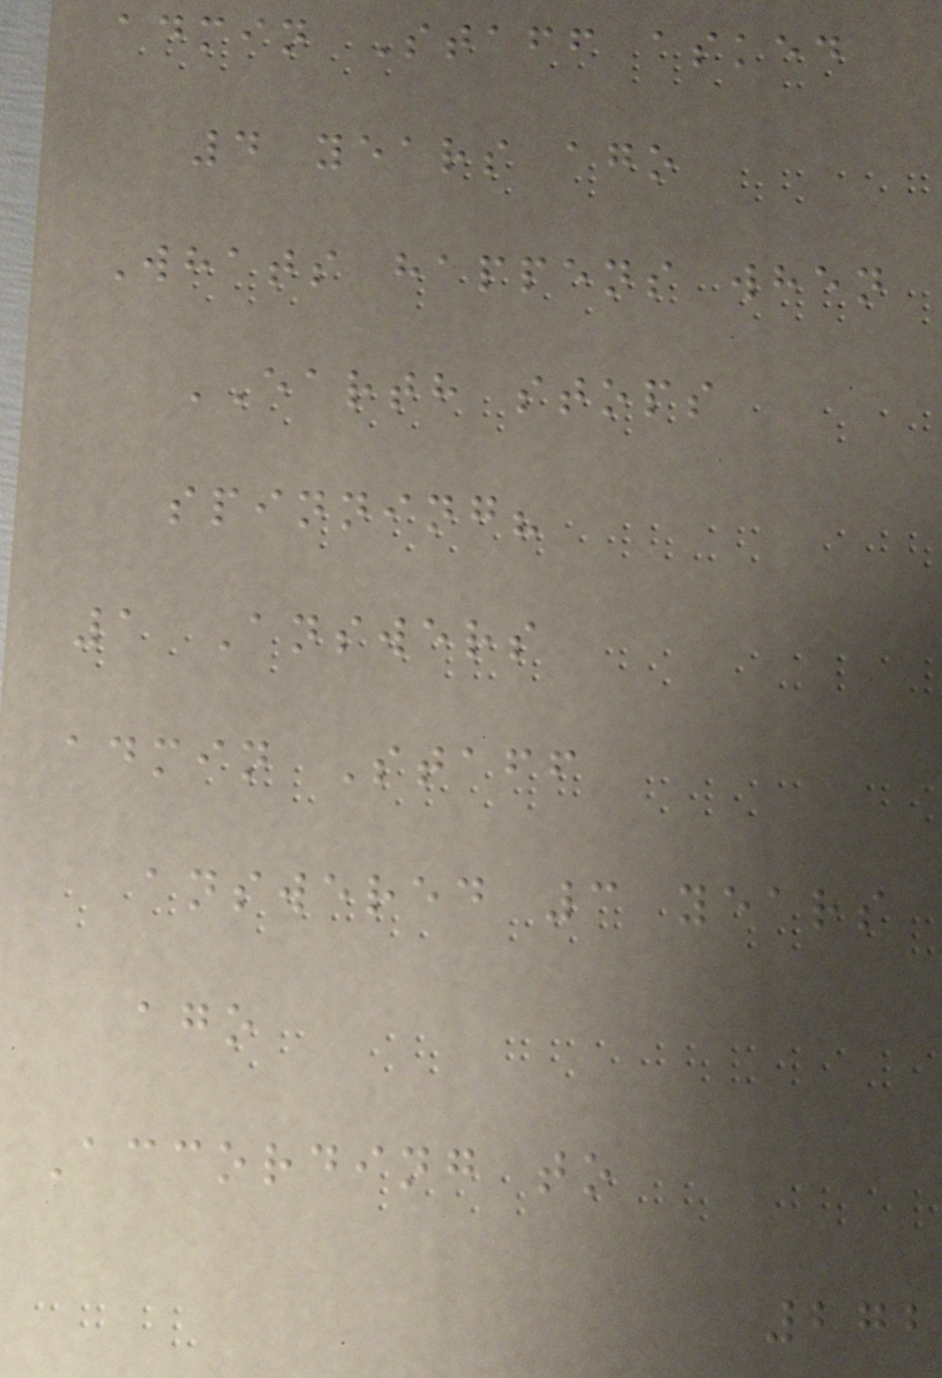admin Staff asked
4 years ago
Whats happens when
EARTH stops
spinning?
1 Answers
admin Staff
answered 3 years
ago
According to
272
